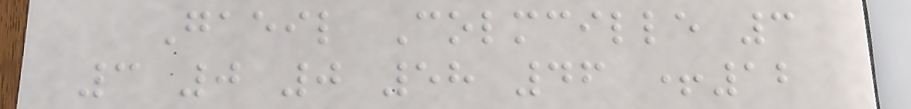Gaeil Colmcille 3
3 0 0 58 46 +12
